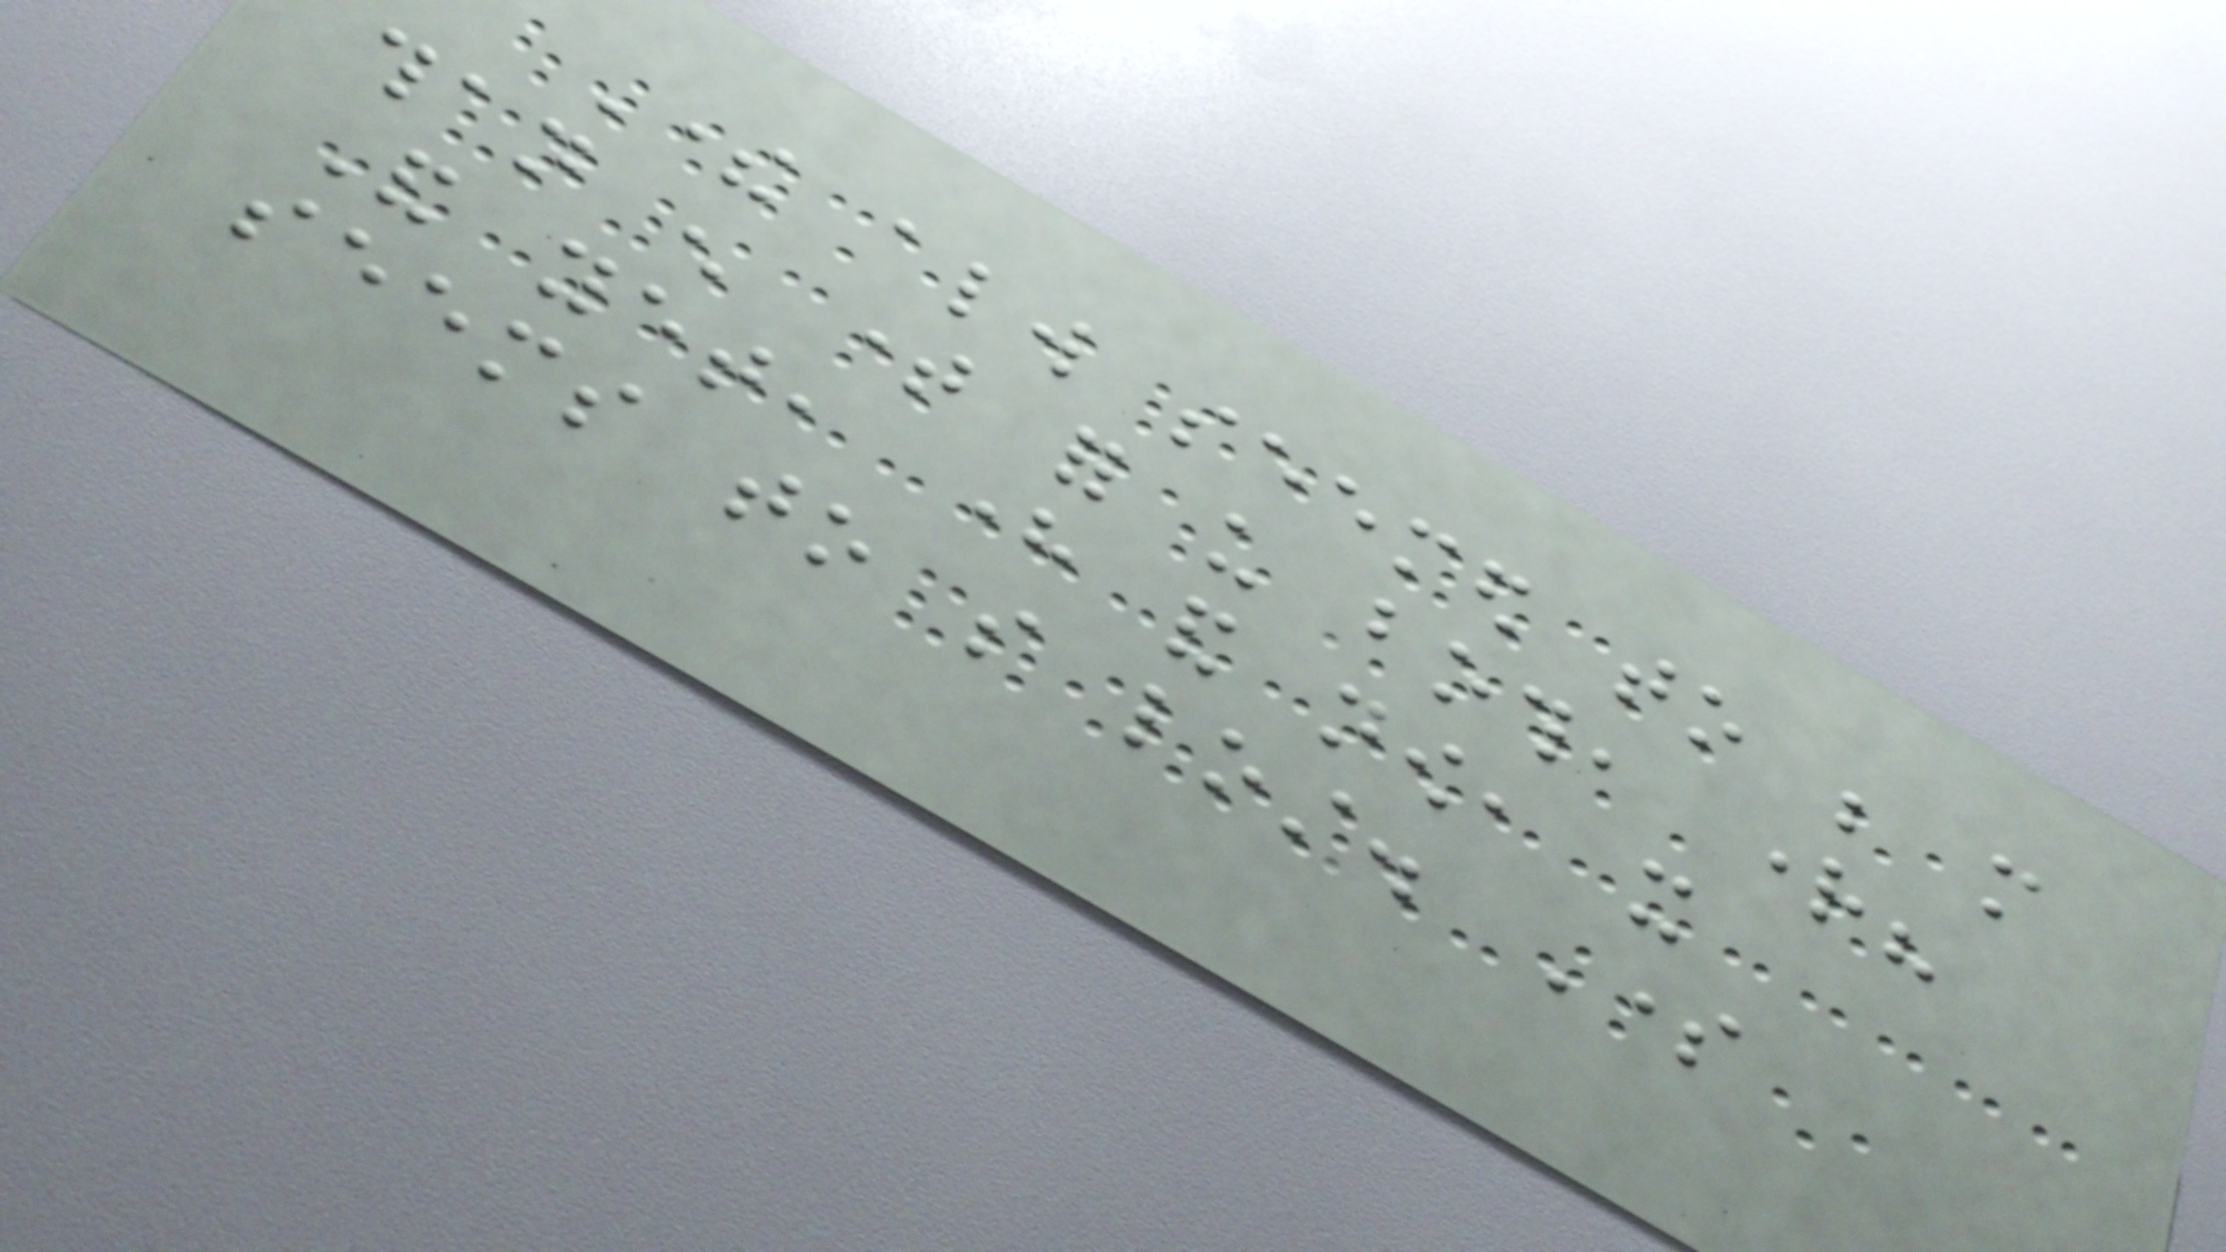There always seemed to be more
than enough time for us both, right?
And yet, here and now, it
seems to so lost. Some
